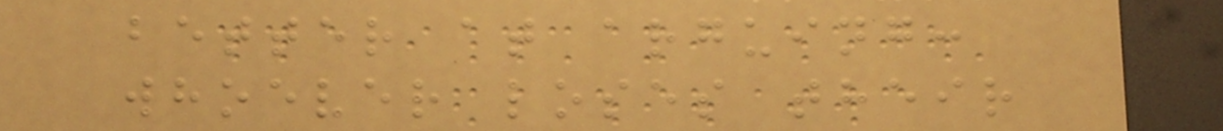better at arguing:
whoever loses their
